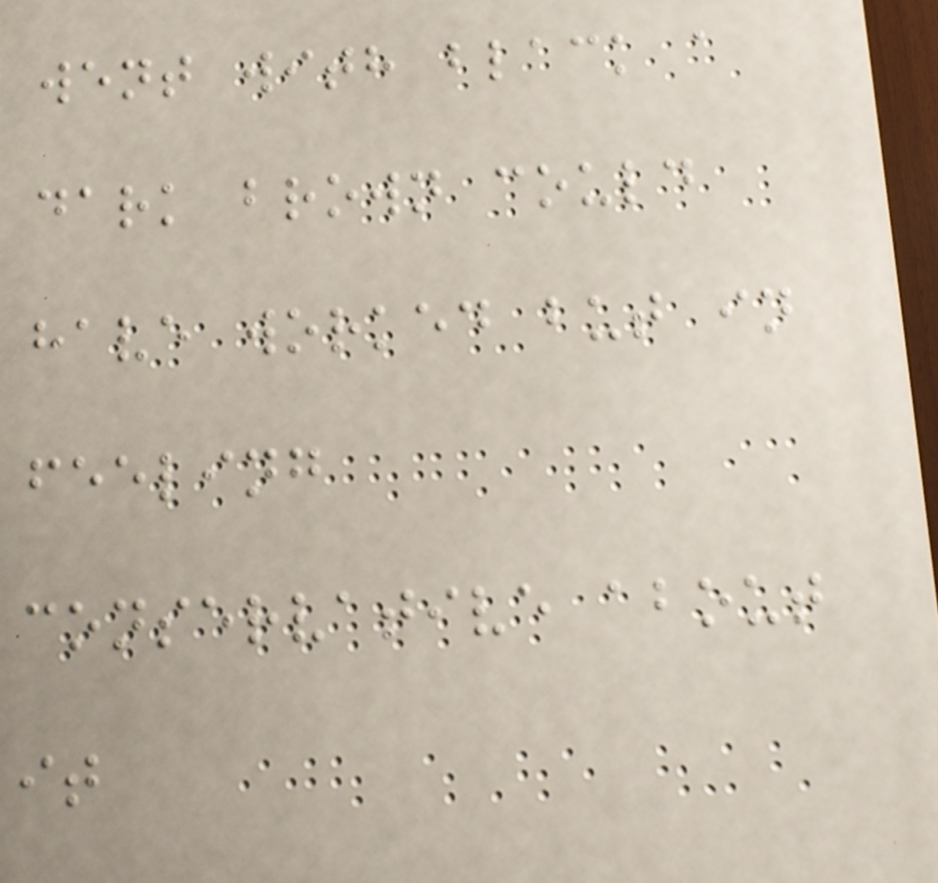went with black a
dark brown could
have worked but in
feeling
conservative about
it
